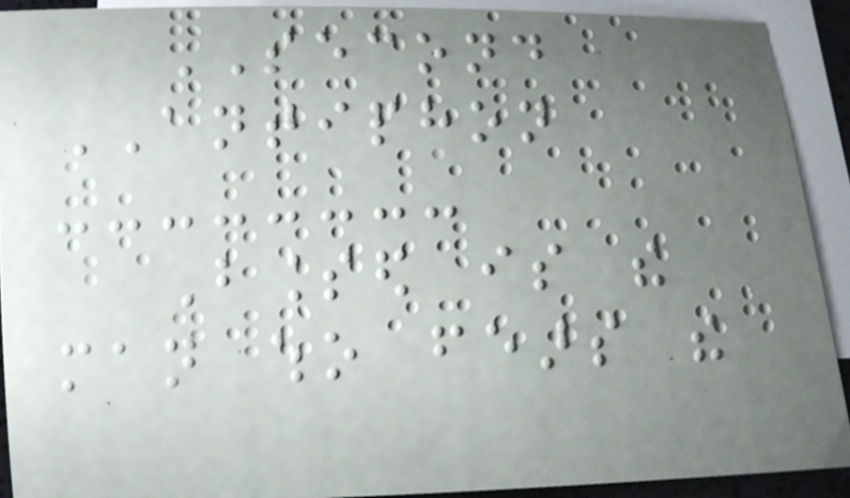SECOND
ANTIPHON
Blessed is the
man who fears the
